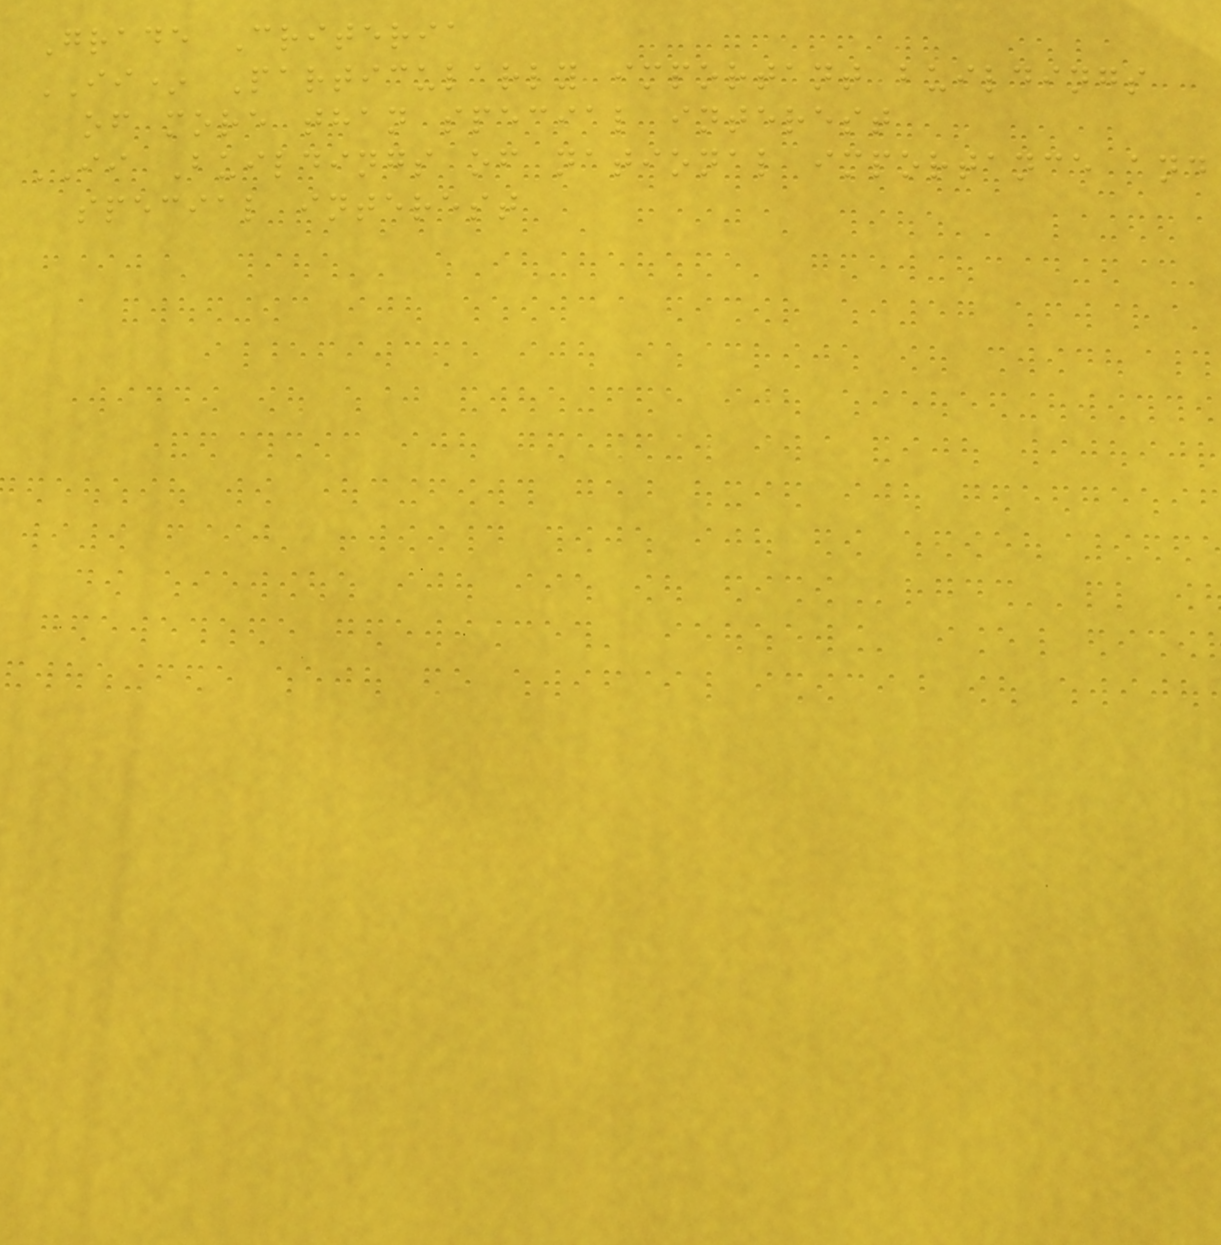Grade Criteria
II* Particularly important buildings
of more than special interest
II Buildings of national importance and
special interest
